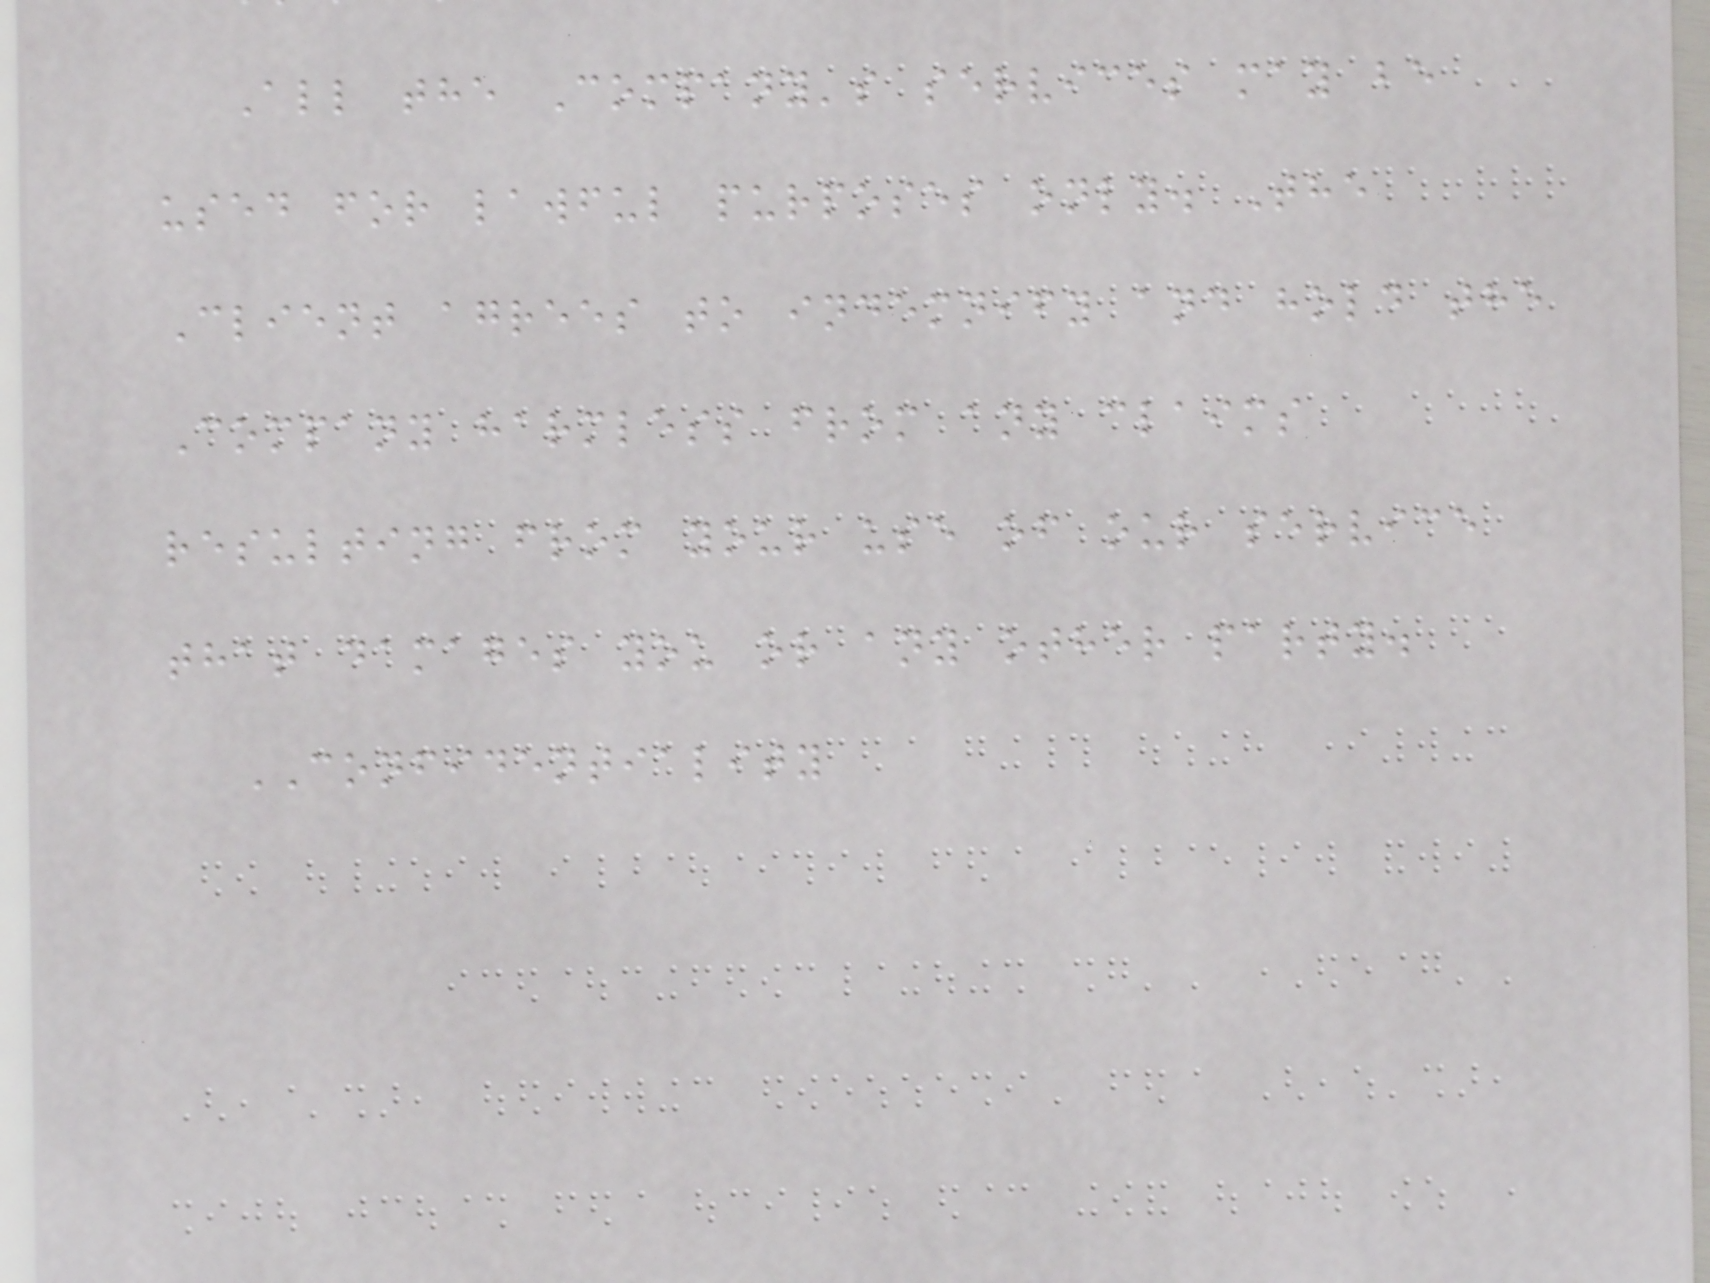All the Company's services may be
used for lawful purposes only. The
Client agrees to indemnify and hold the
Company harmless from any claims
resulting from your use of our service
that damages you or any other party.
CONFIDENTIALITY
